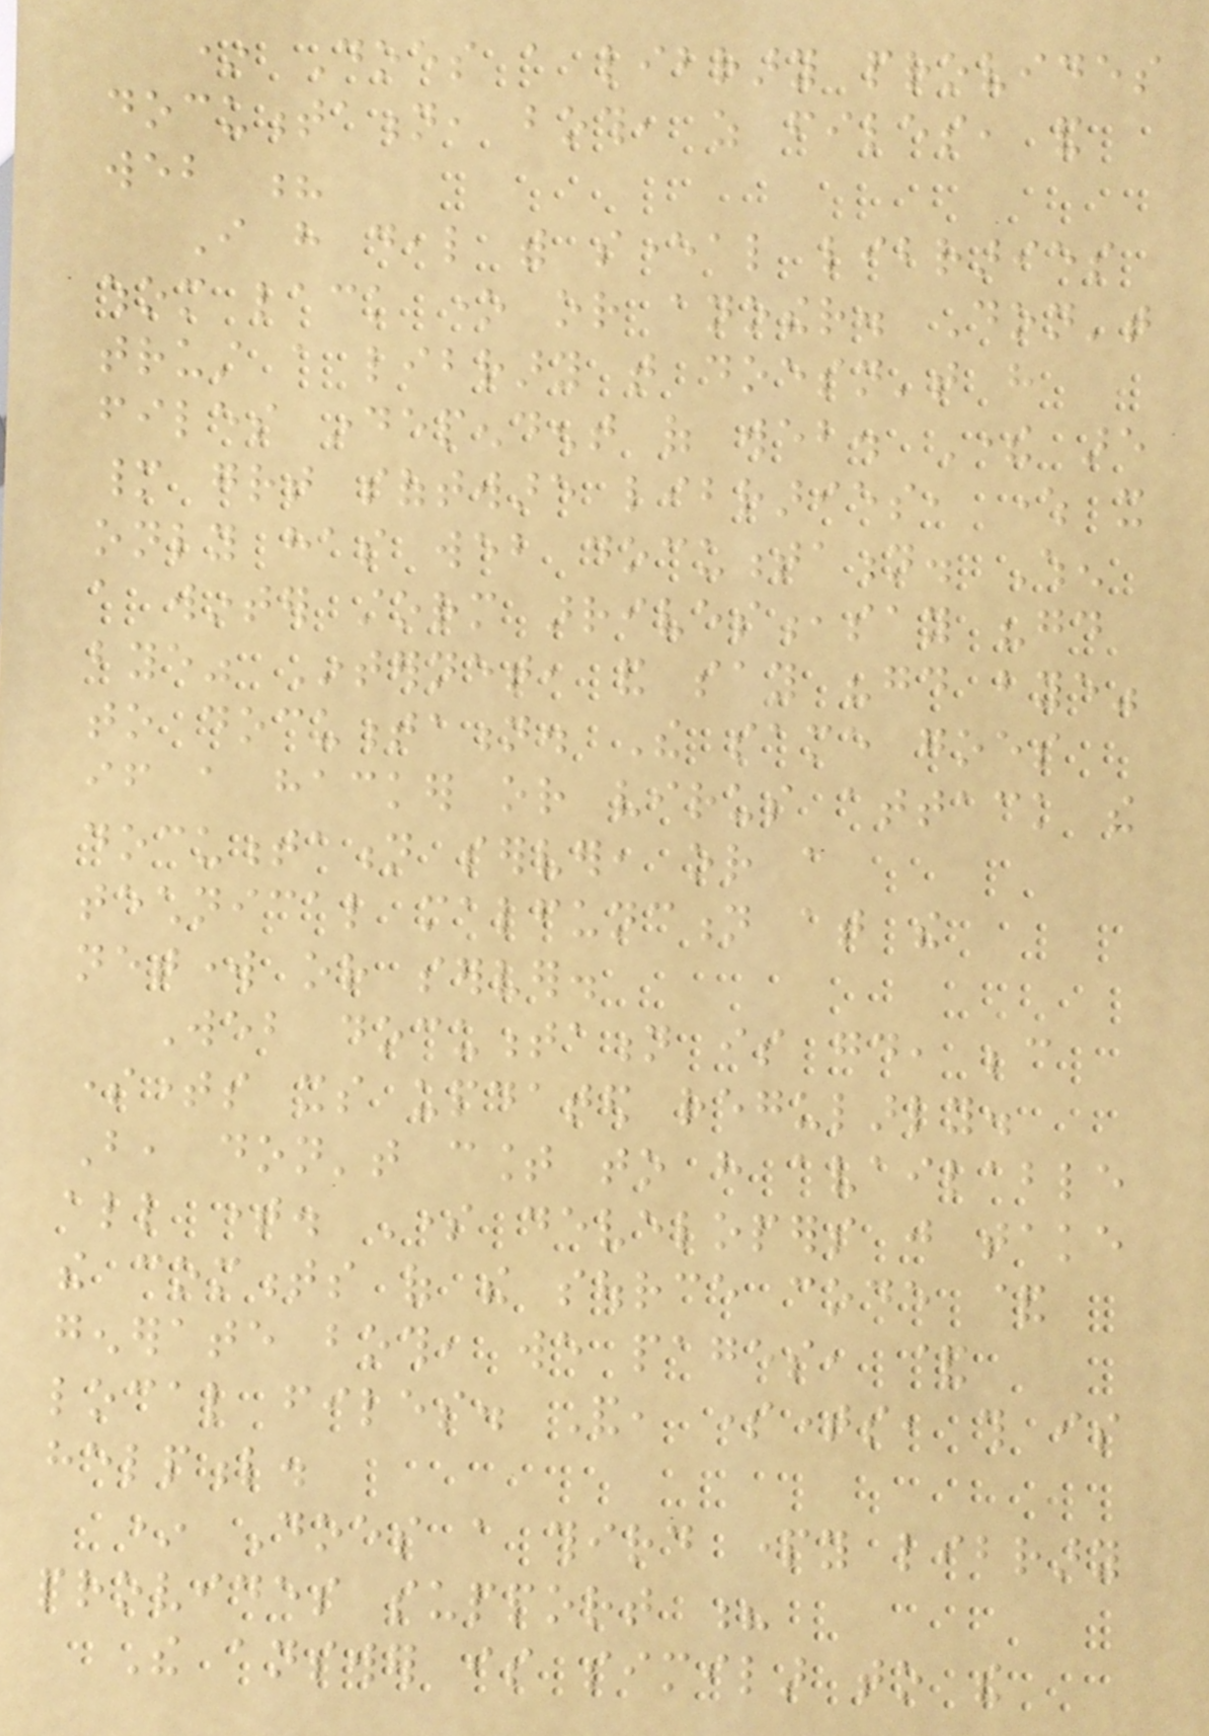* Does a library provides
documentation, both, as files, and
web ?
I have deal with several libraries
whom lack one or another. Don't
trust a library that doesn't have
files independent of web. There are
many great software libraries, where it
only has web documentation. When
a winter storm arrives,say "good
bye" Internet, and say "good bye"
to documentation. The same goes
if a hacker or virus attack the
documentation server, or a
technical malfunction at the
network or server.
Web documentation is good, because
sometimes its updated regularly.
But, don't count to have available
all time. Some developers just take
the comments of the source code &
generate both, we pages, &
local files. And, sometimes, this is
helpful.
* Does a third party library
provides support ?
The answer is similar to the
